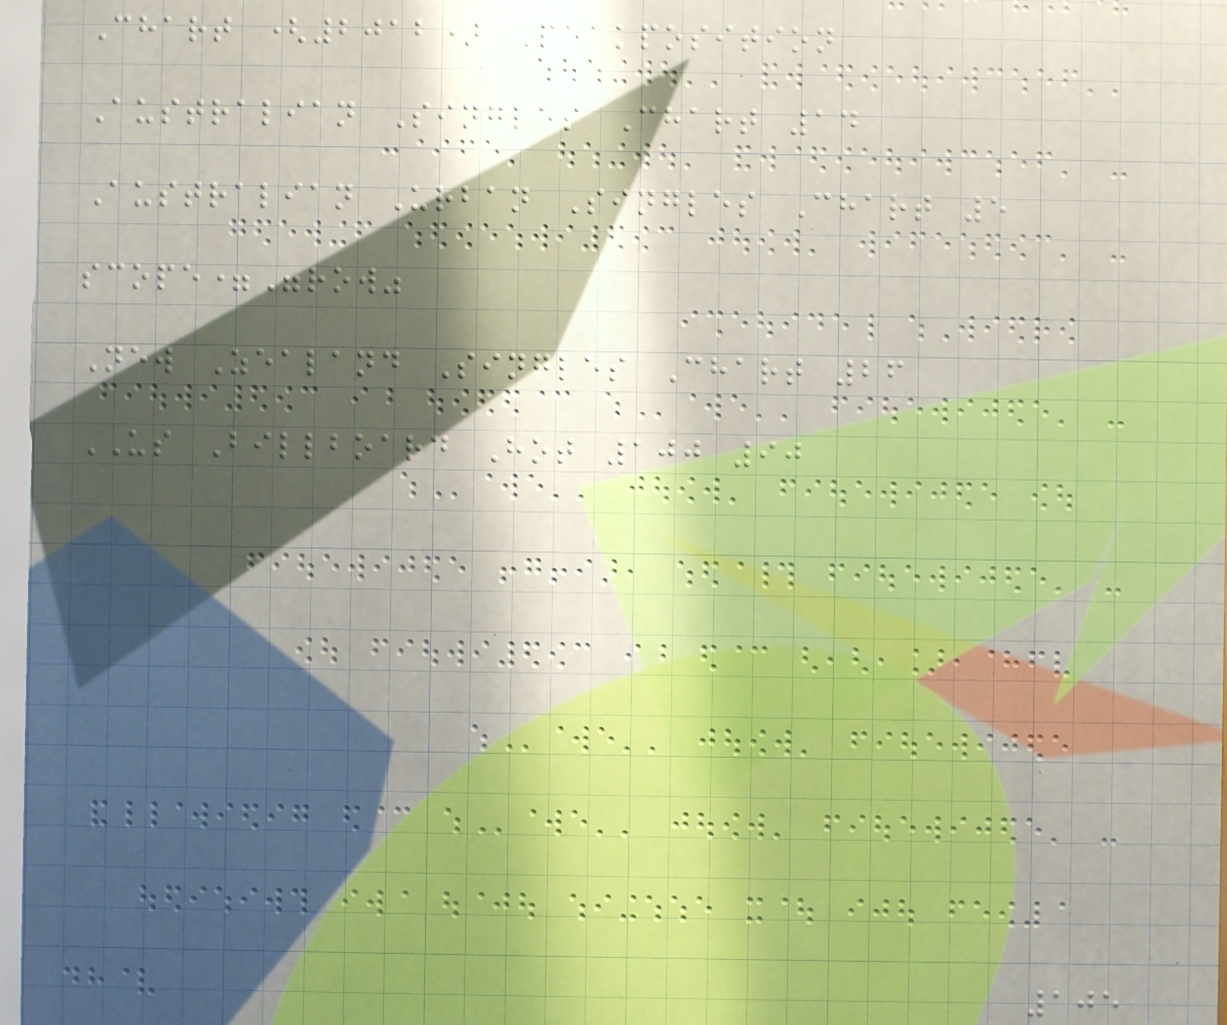Chart (2012) Peakposition
Australian Singles Chart 14
Australian Urban Singles Chart 5
scope="row"
New Zealand Singles Chart 26
US Billboard Hot 100 90
105
